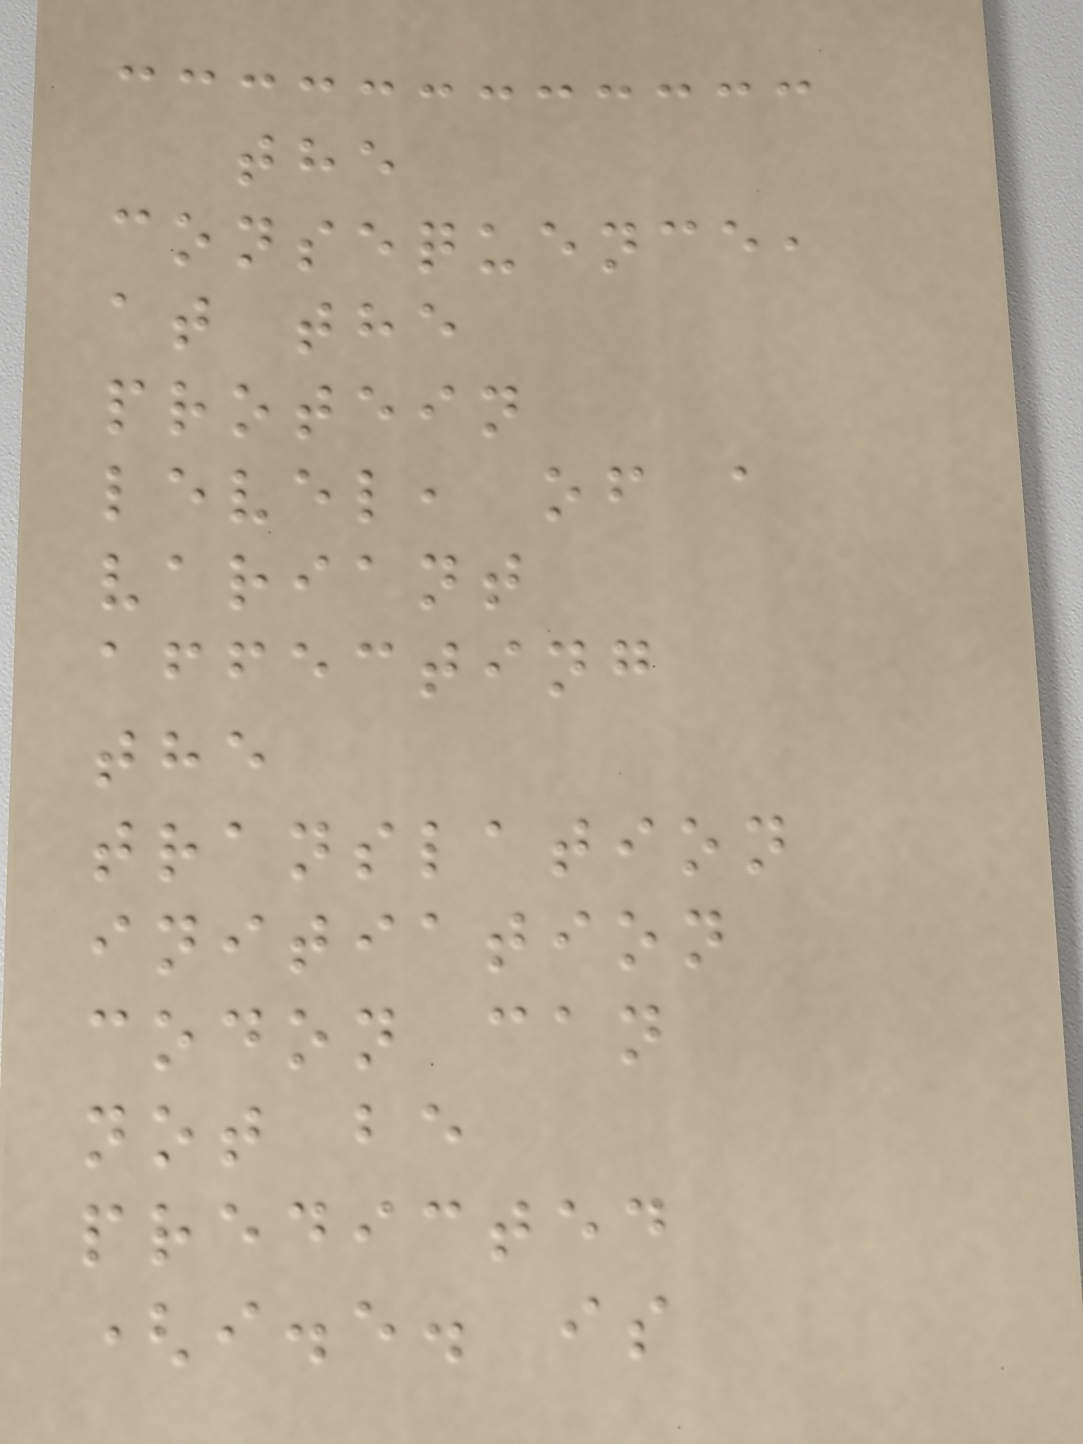the
consequence,
at the
protein
level, of a
variant
affecting
the
translation
initiation
codon can
not be
predicted
(i.e. is
